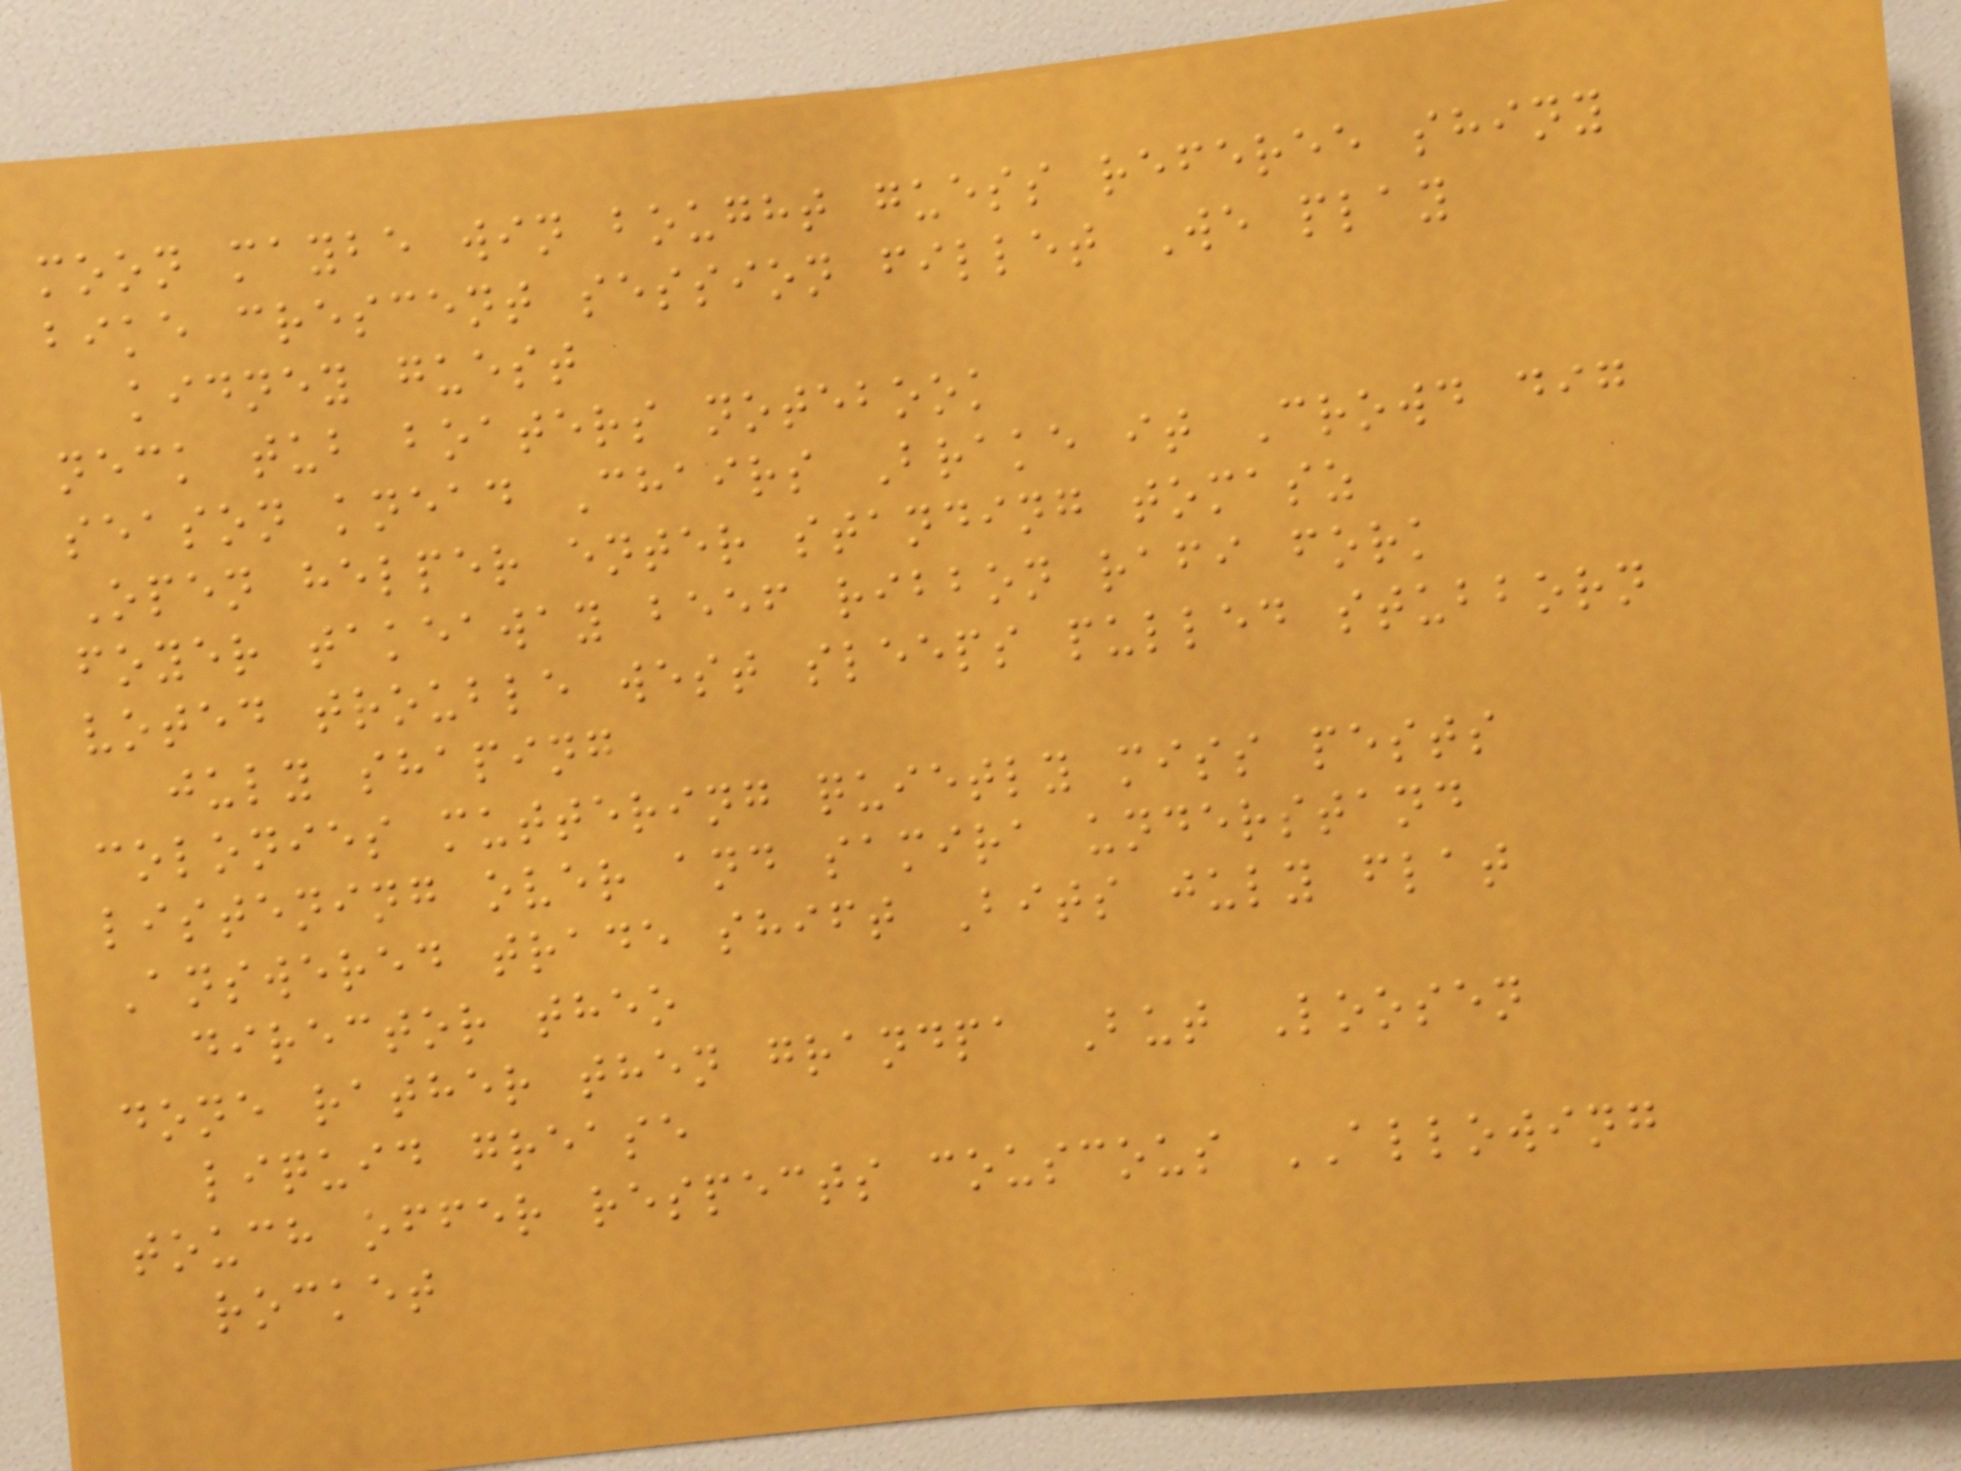moon maybe win bought guess referee shiny
bike crescent session fillet We play
kidney guest
neck tub boaters notebook
season knead Chairs Brake it Crowd dig
Open helper enter standing tomasz
foyer takeaway beef ribbon rafi fork
voted trouble west sleeps pulled stubborn
july shaping
colonies muttering quietly miss pests
listening over and samira understand
Answered trade shift Bits july flat
director theo
done rather then grandpa But Loosen
liquid grease
touch offer respects couscous ALLOWING
rocket
